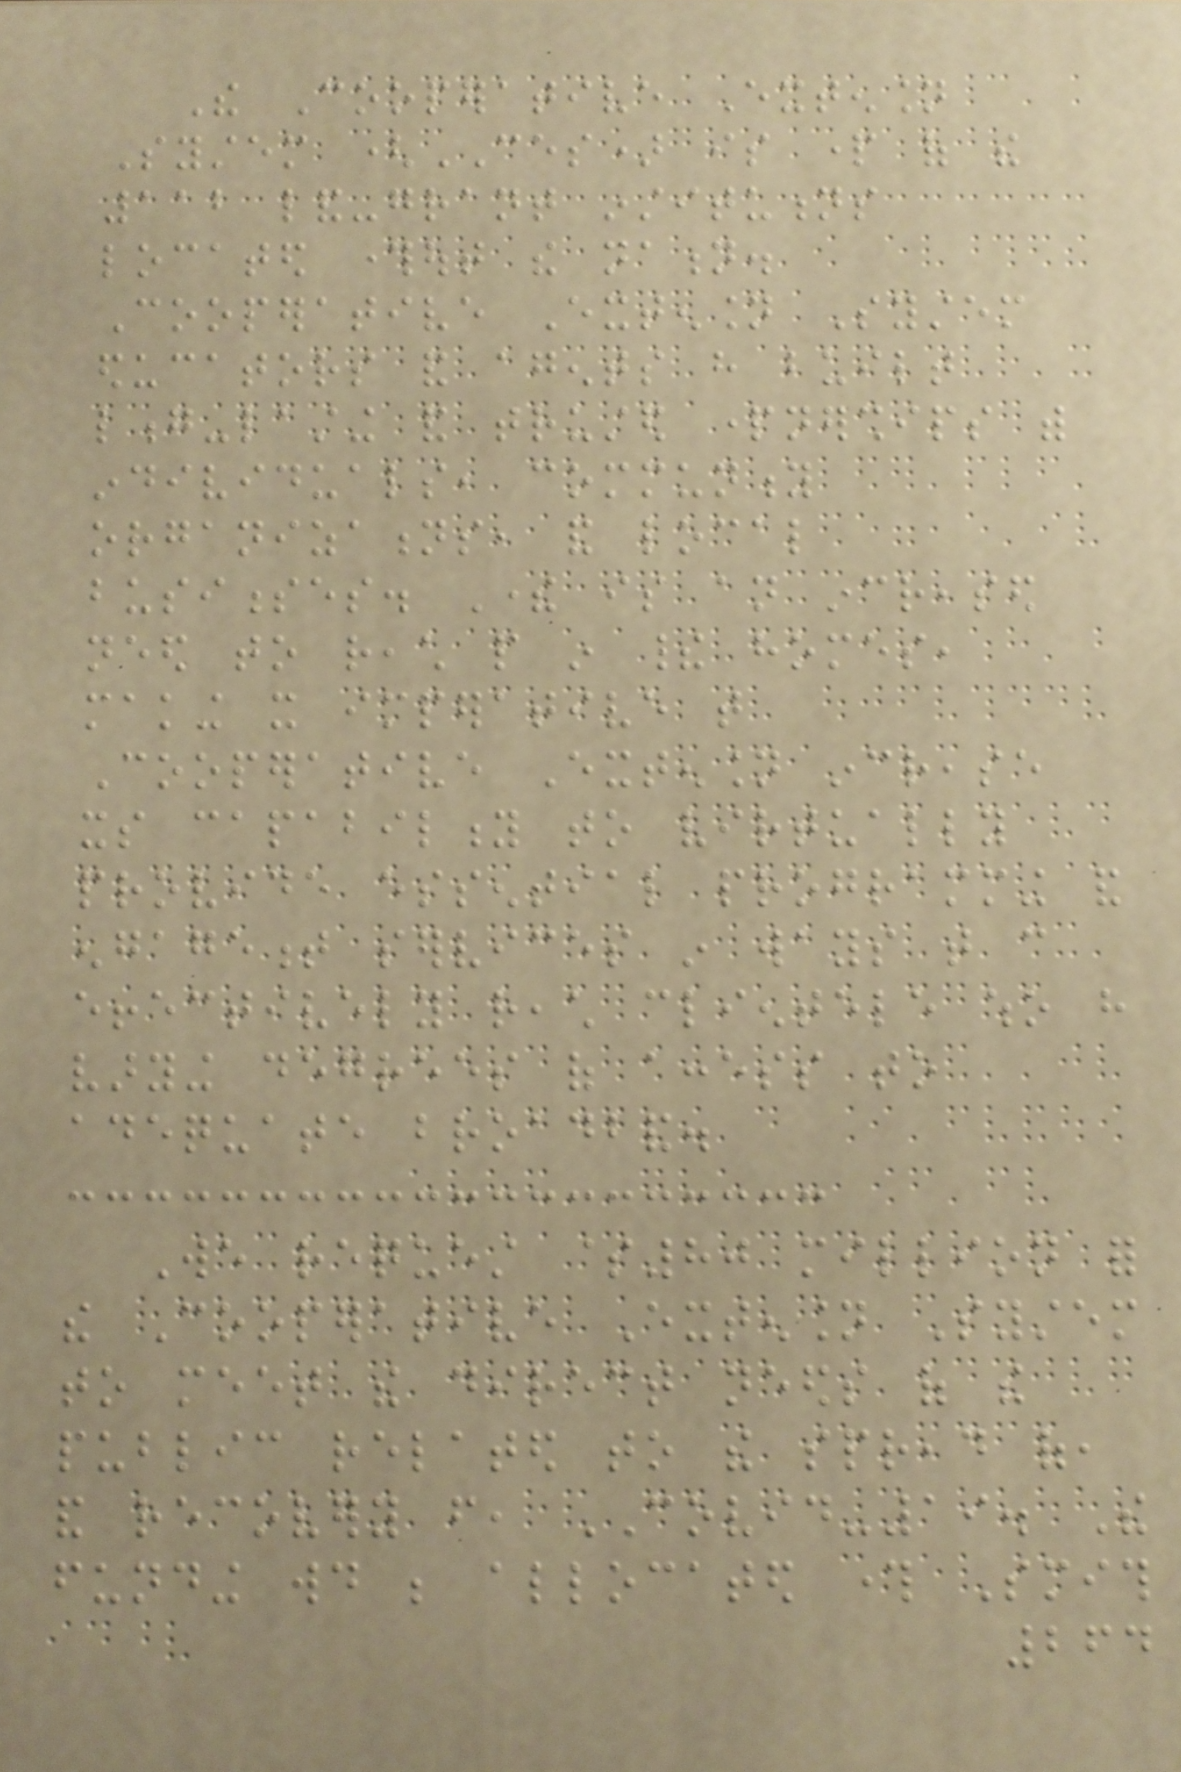The Cooperative Extension
System (CES) is part of the
112 land-grant institutions
located throughout the nation.
Cooperative Extension System
educators and agents have built
long-lasting and trusted partnerships with
individuals, community
organizations, and local
businesses. There is an increased
need to reach people in their homes,
making it imperative that
Cooperative Extension increase
its capability to virtually
provide essential programming and
engagement services in ways that can
effectively reach clientele who have
varying degrees of access to
adequate broadband.
We request $80 million for
the Cooperative Extension System
to meet the direct needs of the
public related to the spread of,
and recovery from, COVID-19. The
funding would be allocated through Smith
264
